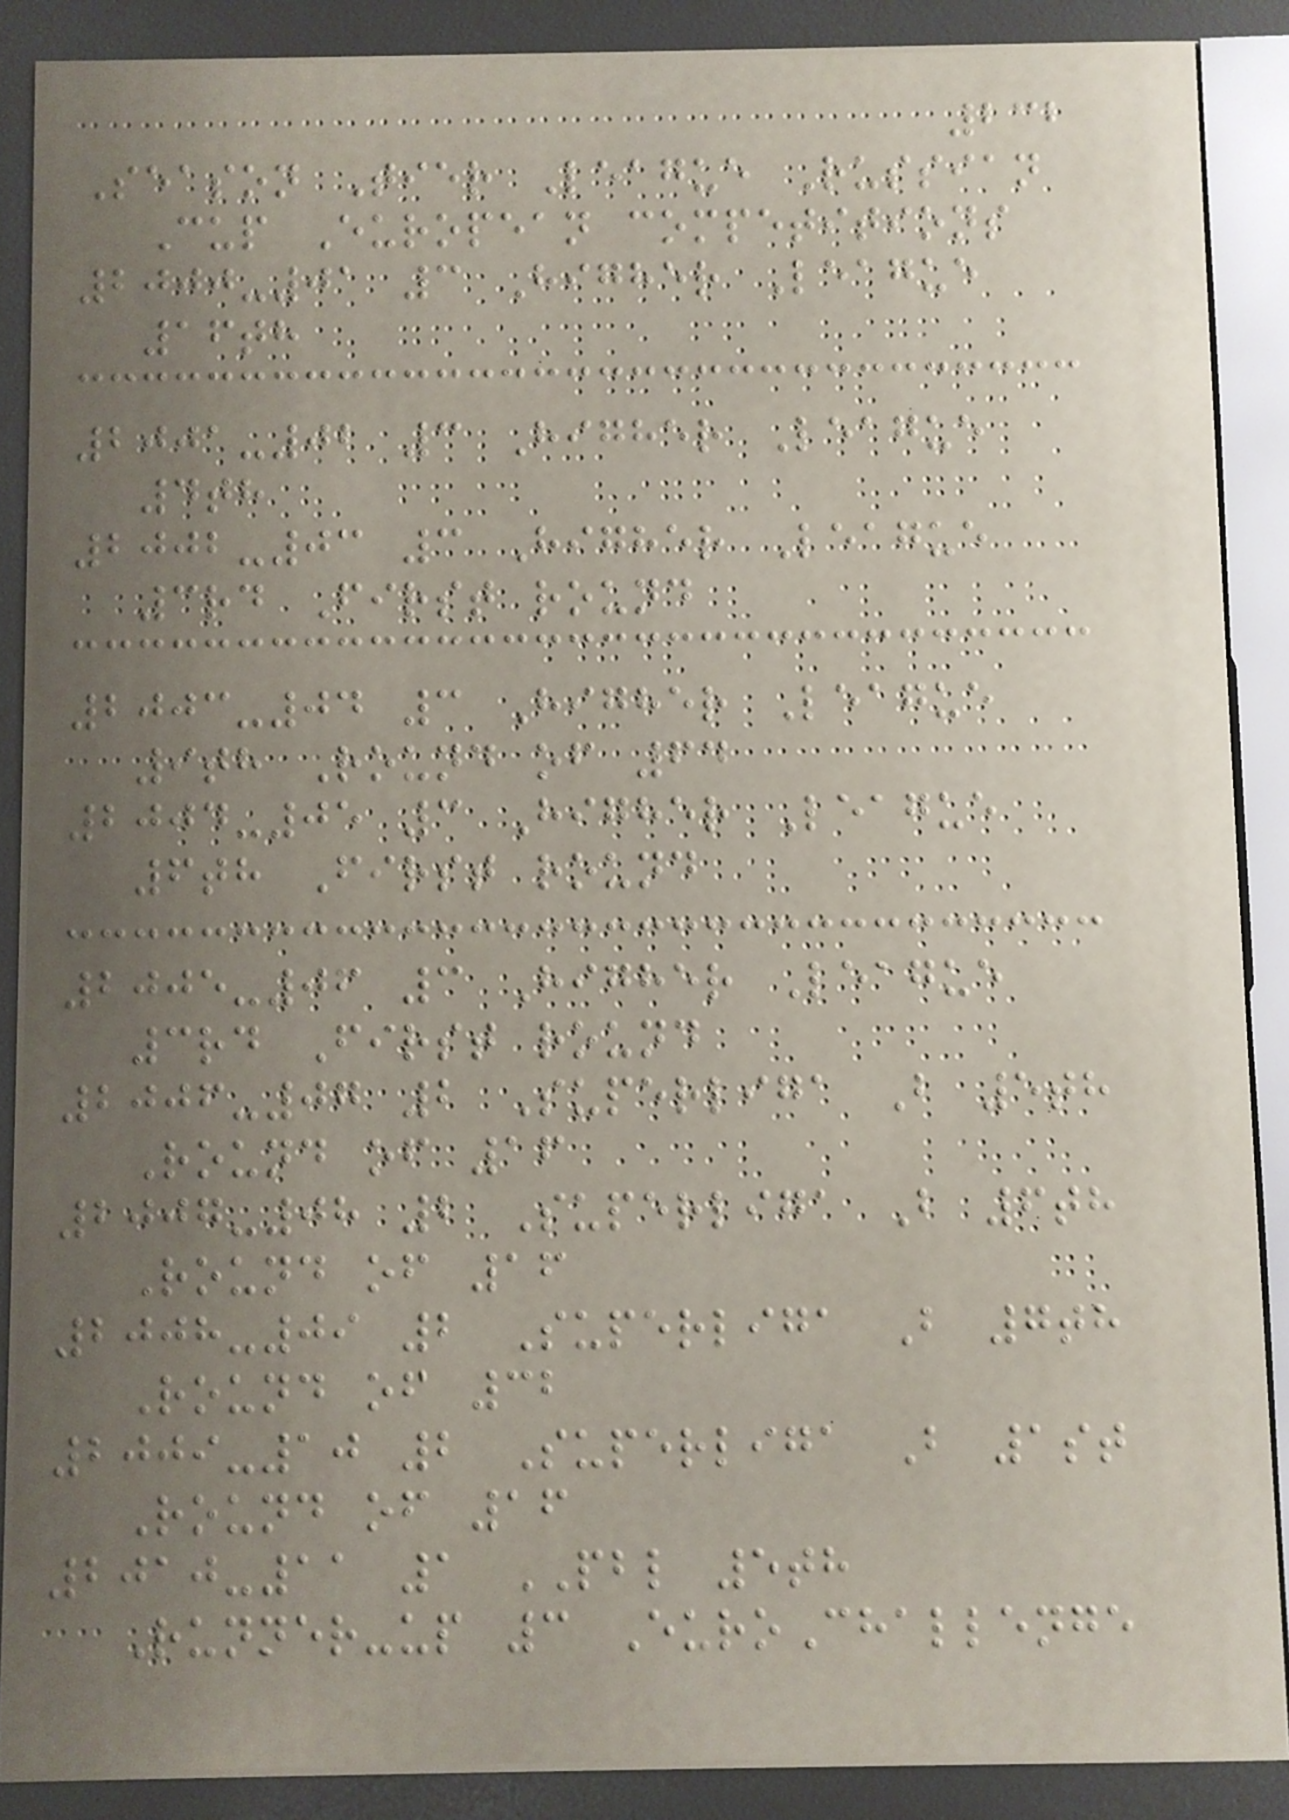232
Season Tier League Russian
Cup European competitions
2000-01 3 Higher League
16th
2001-02 3 Higher League
4th
2002-03 3 Higher League
3rd First round
2003-04 3 Higher League
9th Round of 64
2004-05 3 Higher League
6th First round
2005-06 3 Higher League
3rd First round
2006-07 2 Superliga B 5th
Round of 16
2007-08 2 Superliga B 6th
Round of 16
2008-09 2 Superliga B 7th
Round of 32
2009-10 2 Superliga B 1st
Round of 16
2010-11 1 PBL 5th
Runner-up 3 EuroChallenge
